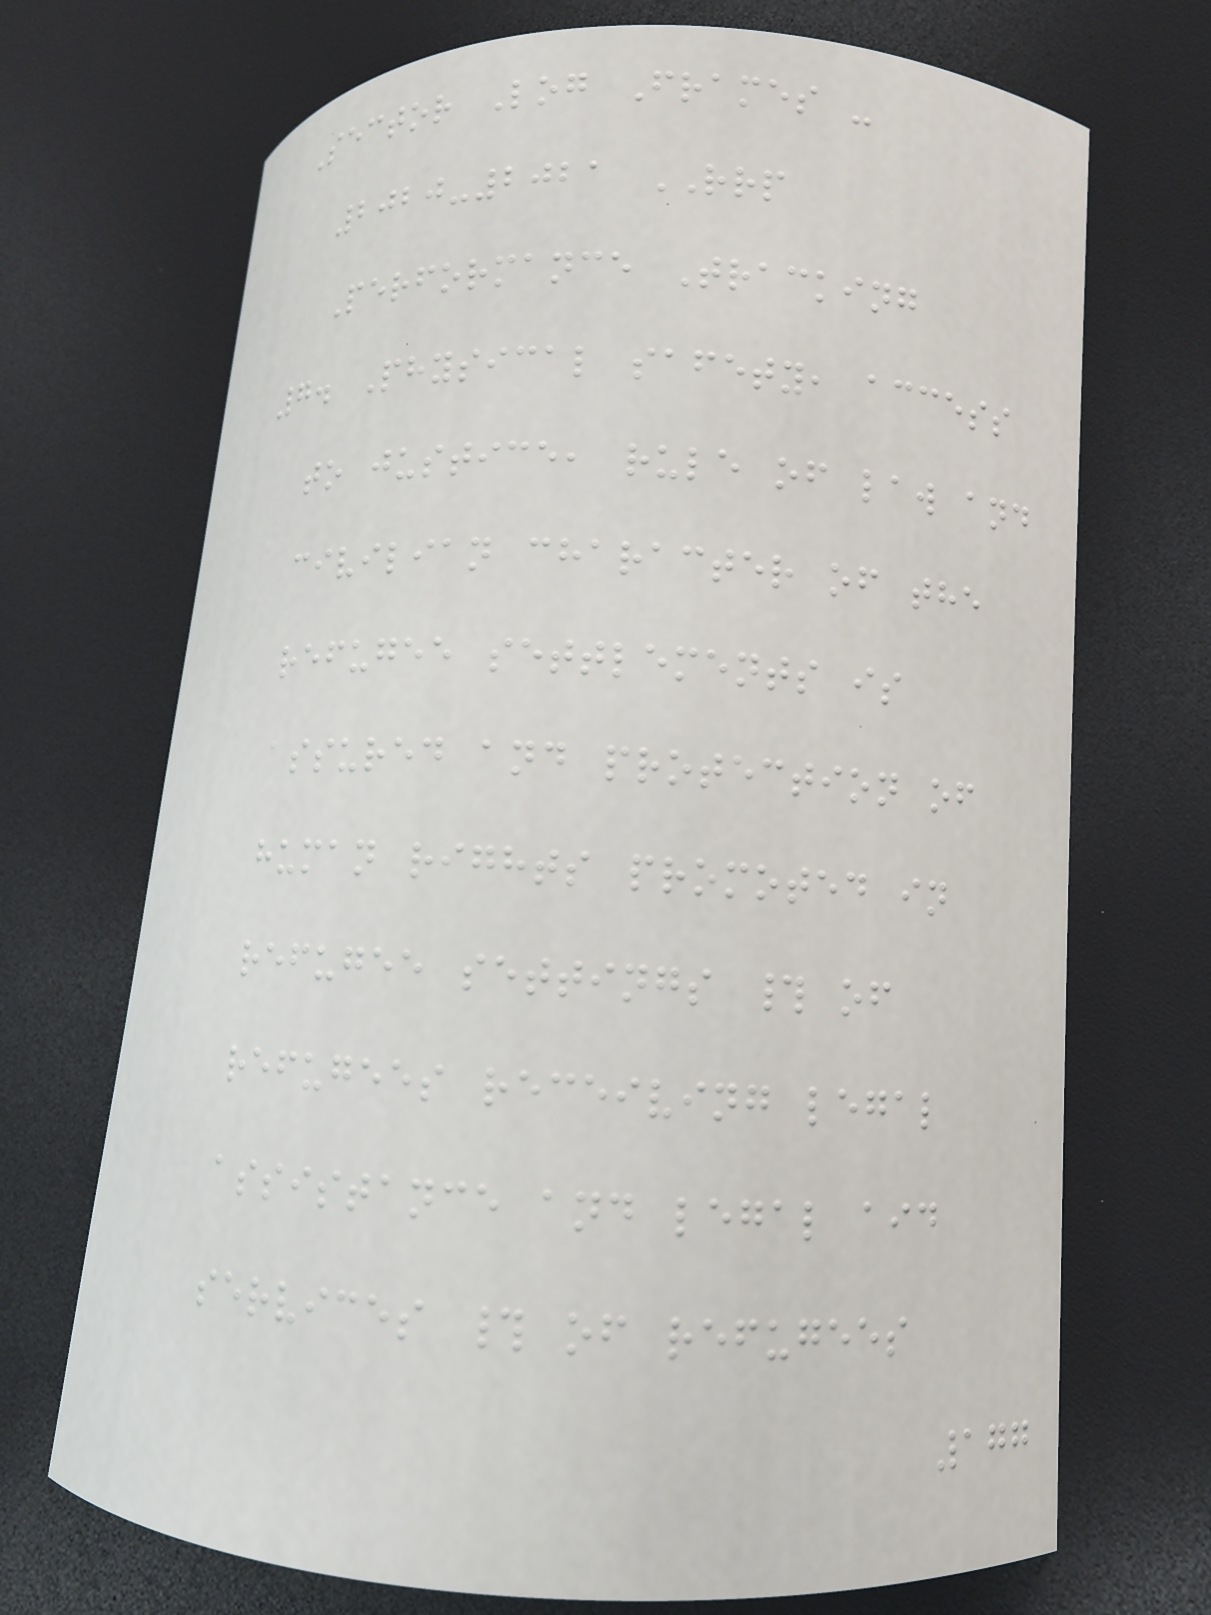Sector Log Frames -
2020-2021 RRP
Performance Tracking
7. Physical safety, access
to justice, rule of law and
civilian character of the
refugee settlements is
assured and protection of
human rights promoted in
refugee settings # of
refugees receiving legal
assistance and legal aid
services # of refugees
177
